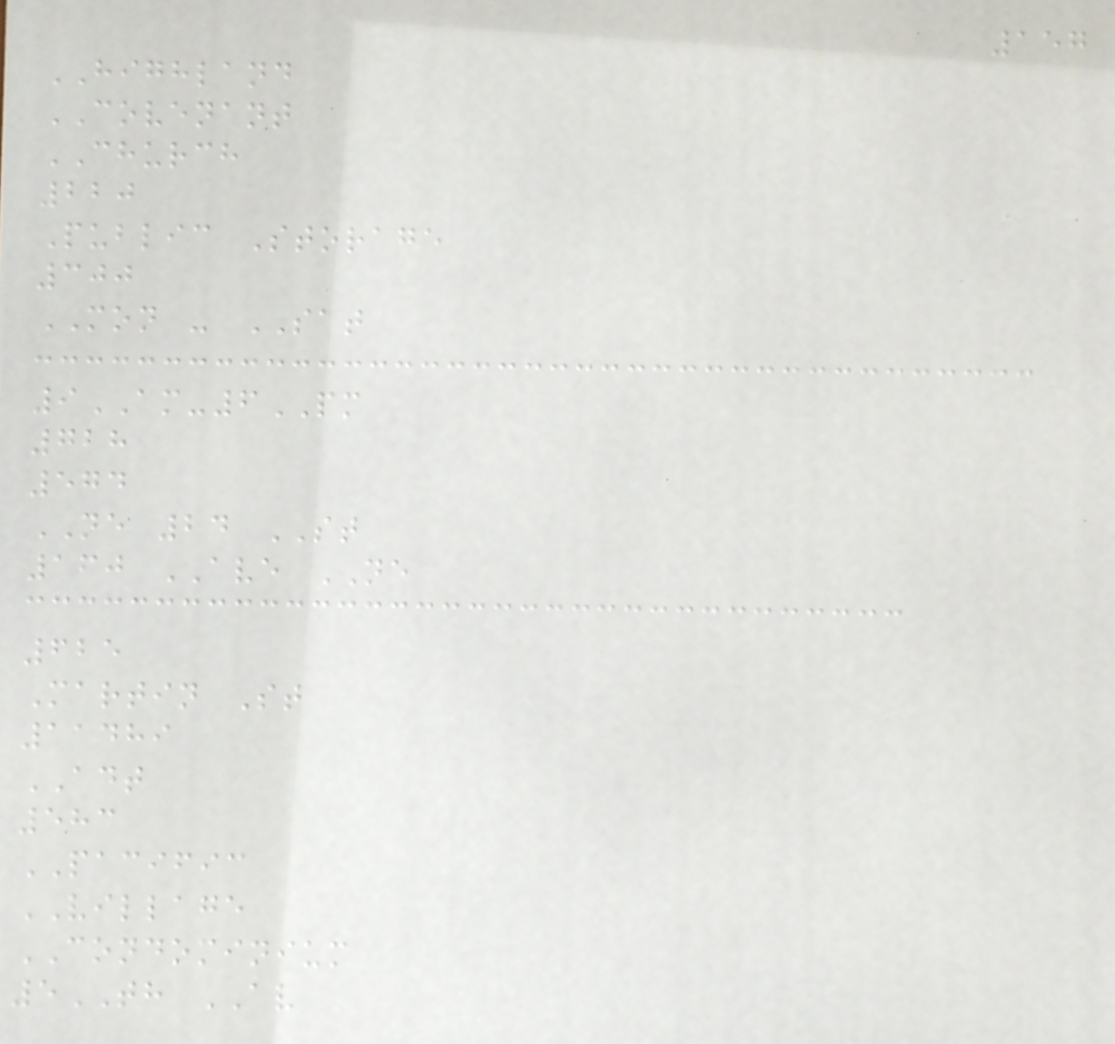157
HIGHLAND
COVENANT
CHURCH
220
Public Storage
300
MON - SAT
9AM-6PM
728
574
NE 24 ST
160 AVE NE
625
Martin St
11489
ADT
583
PACIFIC
VILLAGE
CONDOMINIUM
5TH AV
